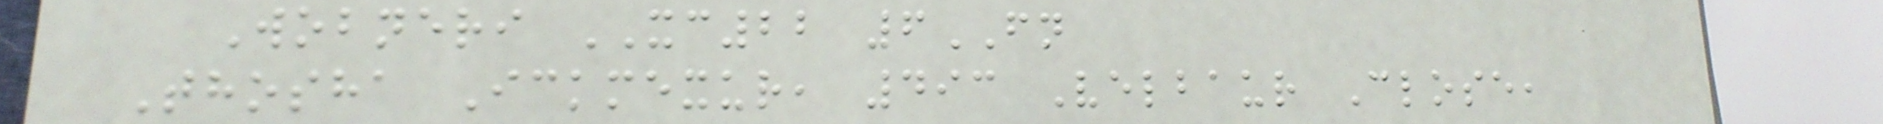Wobneri XC22 6FN
Thosha Ickmexur, 493 Velbaur Close,
